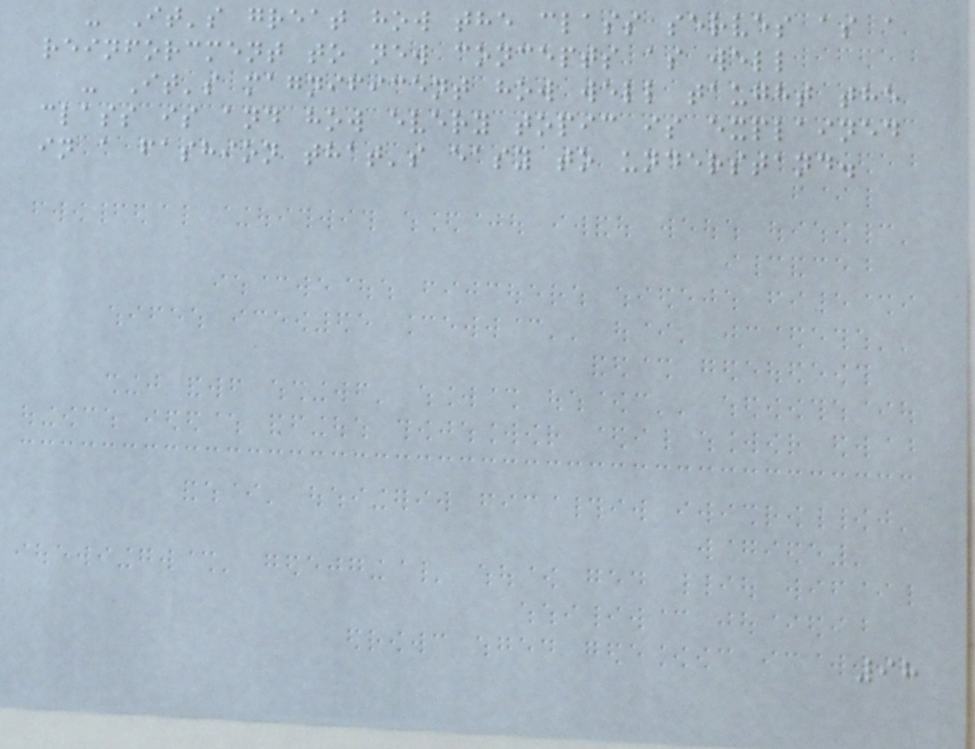- It's great how the class serves as a
reinforcment to new concepts as well
- It's magnificent how well taught the
class is and how every topic is explained
in a fashion that's easy to understand.
98
